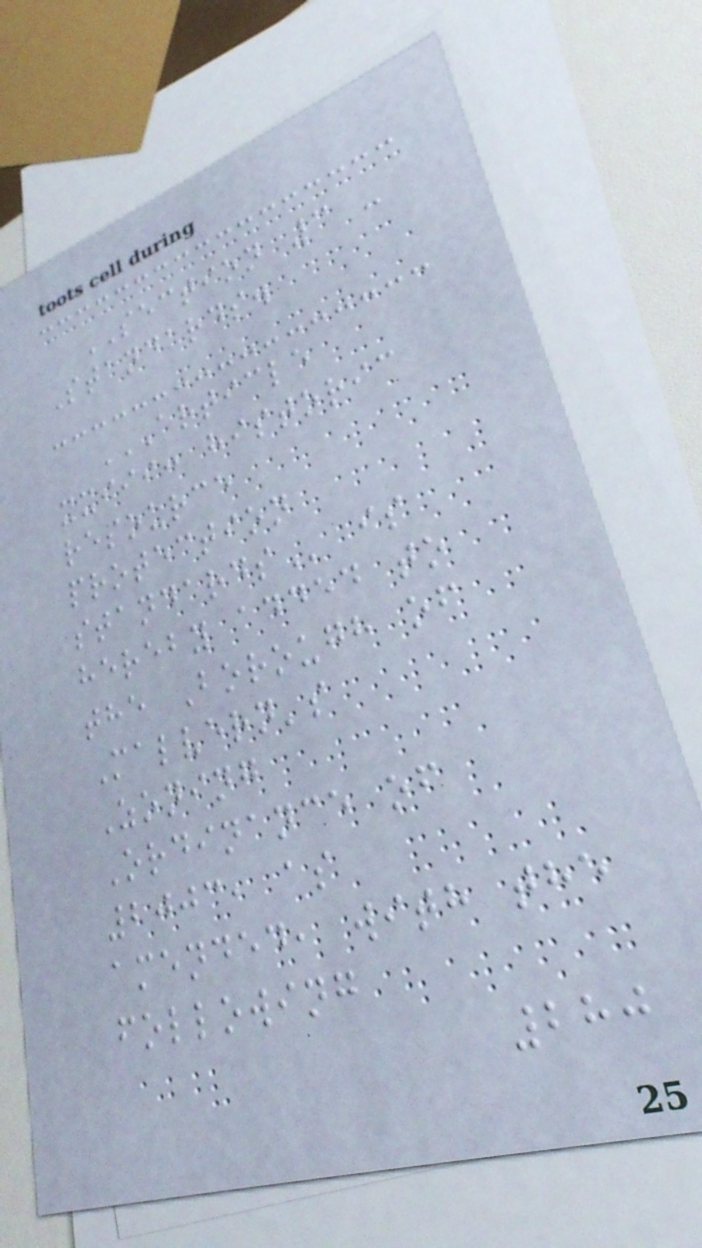SECTION 3 -
Standards.
ARTICLE
XXIII: HISTORIC
RESOURCE
PROTECTION
STANDARDS is
hereby added to
the Borough of
Malvern's
Zoning
Ordinance of
2003, as
amended, with the
following
280
